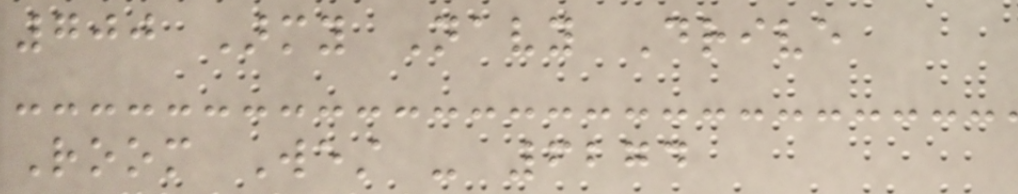700 Army Navy Drive
Room West - 6274
